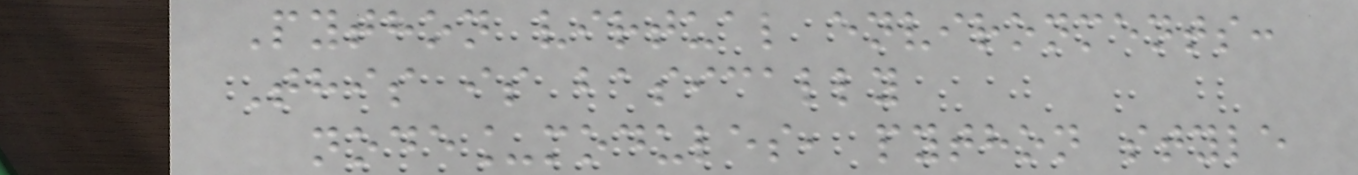Python virtual environments:
This is basically
node_modules, python style
